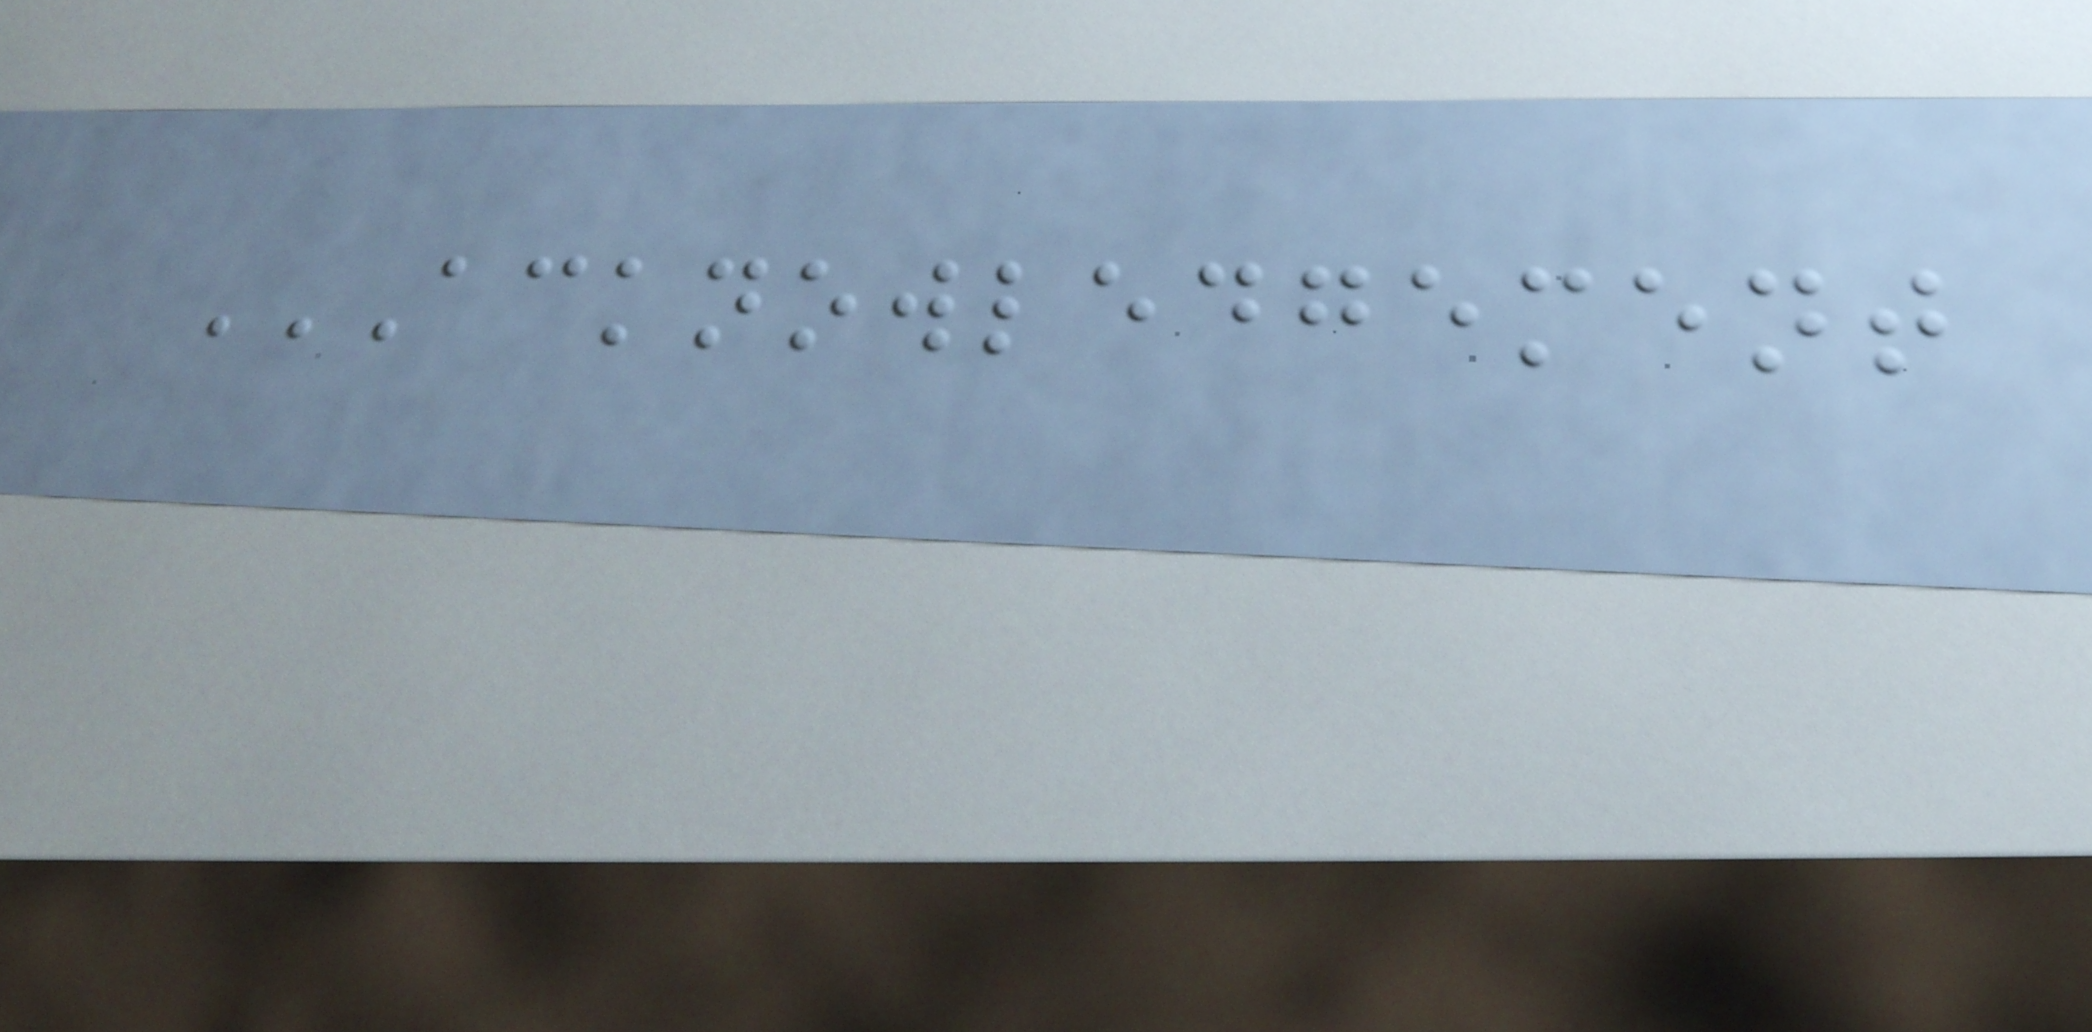ACKNOWLEDGEMENT
